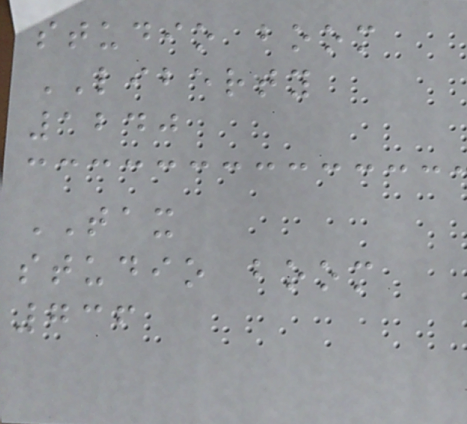studio boom
LIBERTY
1240
TAX
studio boom
736
